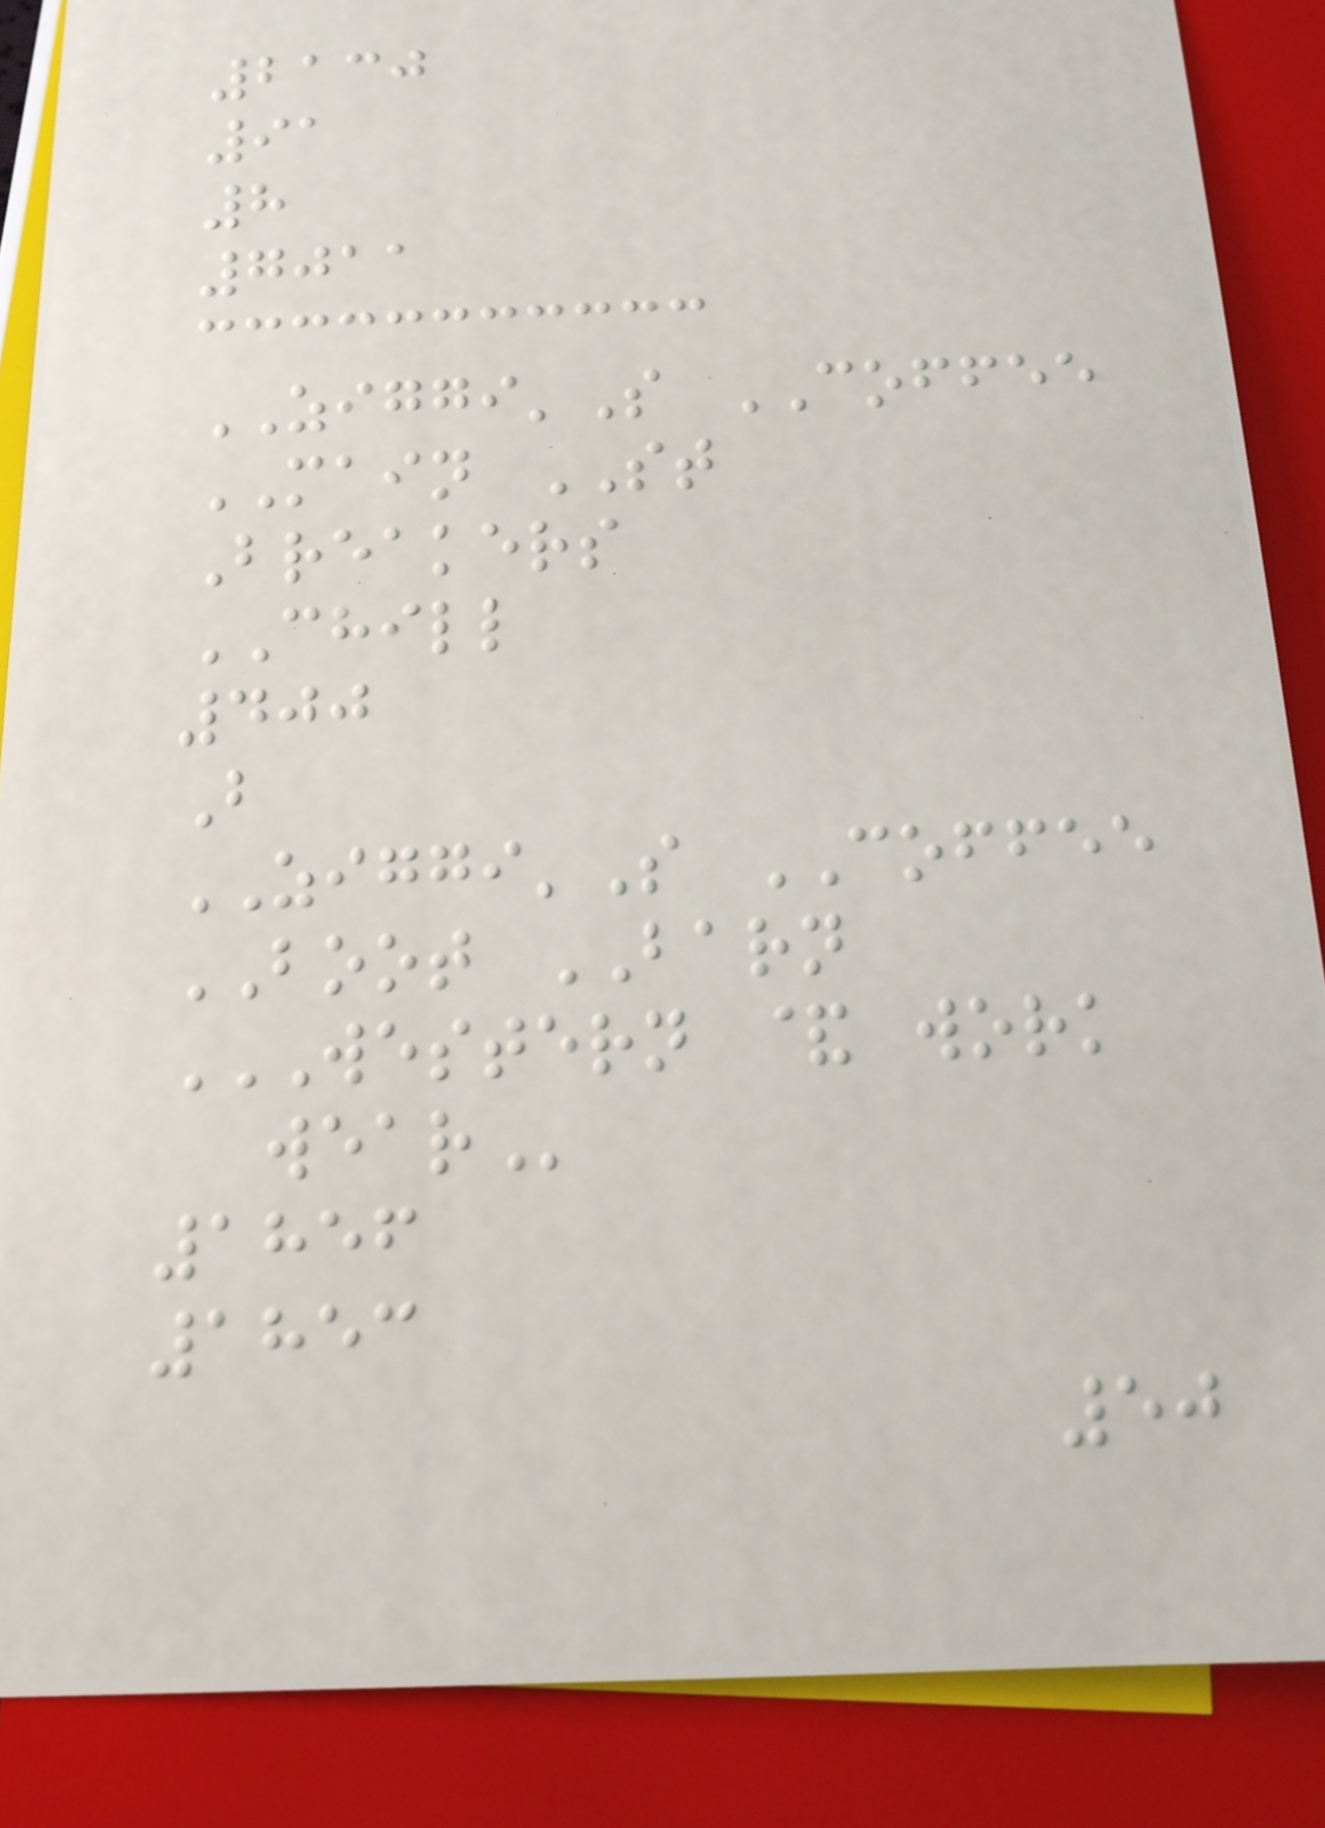2130
91
8
7011
ZIGGI'S COFFEE
MAIN ST
Breakers
CHILL
400
B
ZIGGI'S COFFEE
BOOT BARN
WESTERN & WORK
WEAR
1856
1853
50
